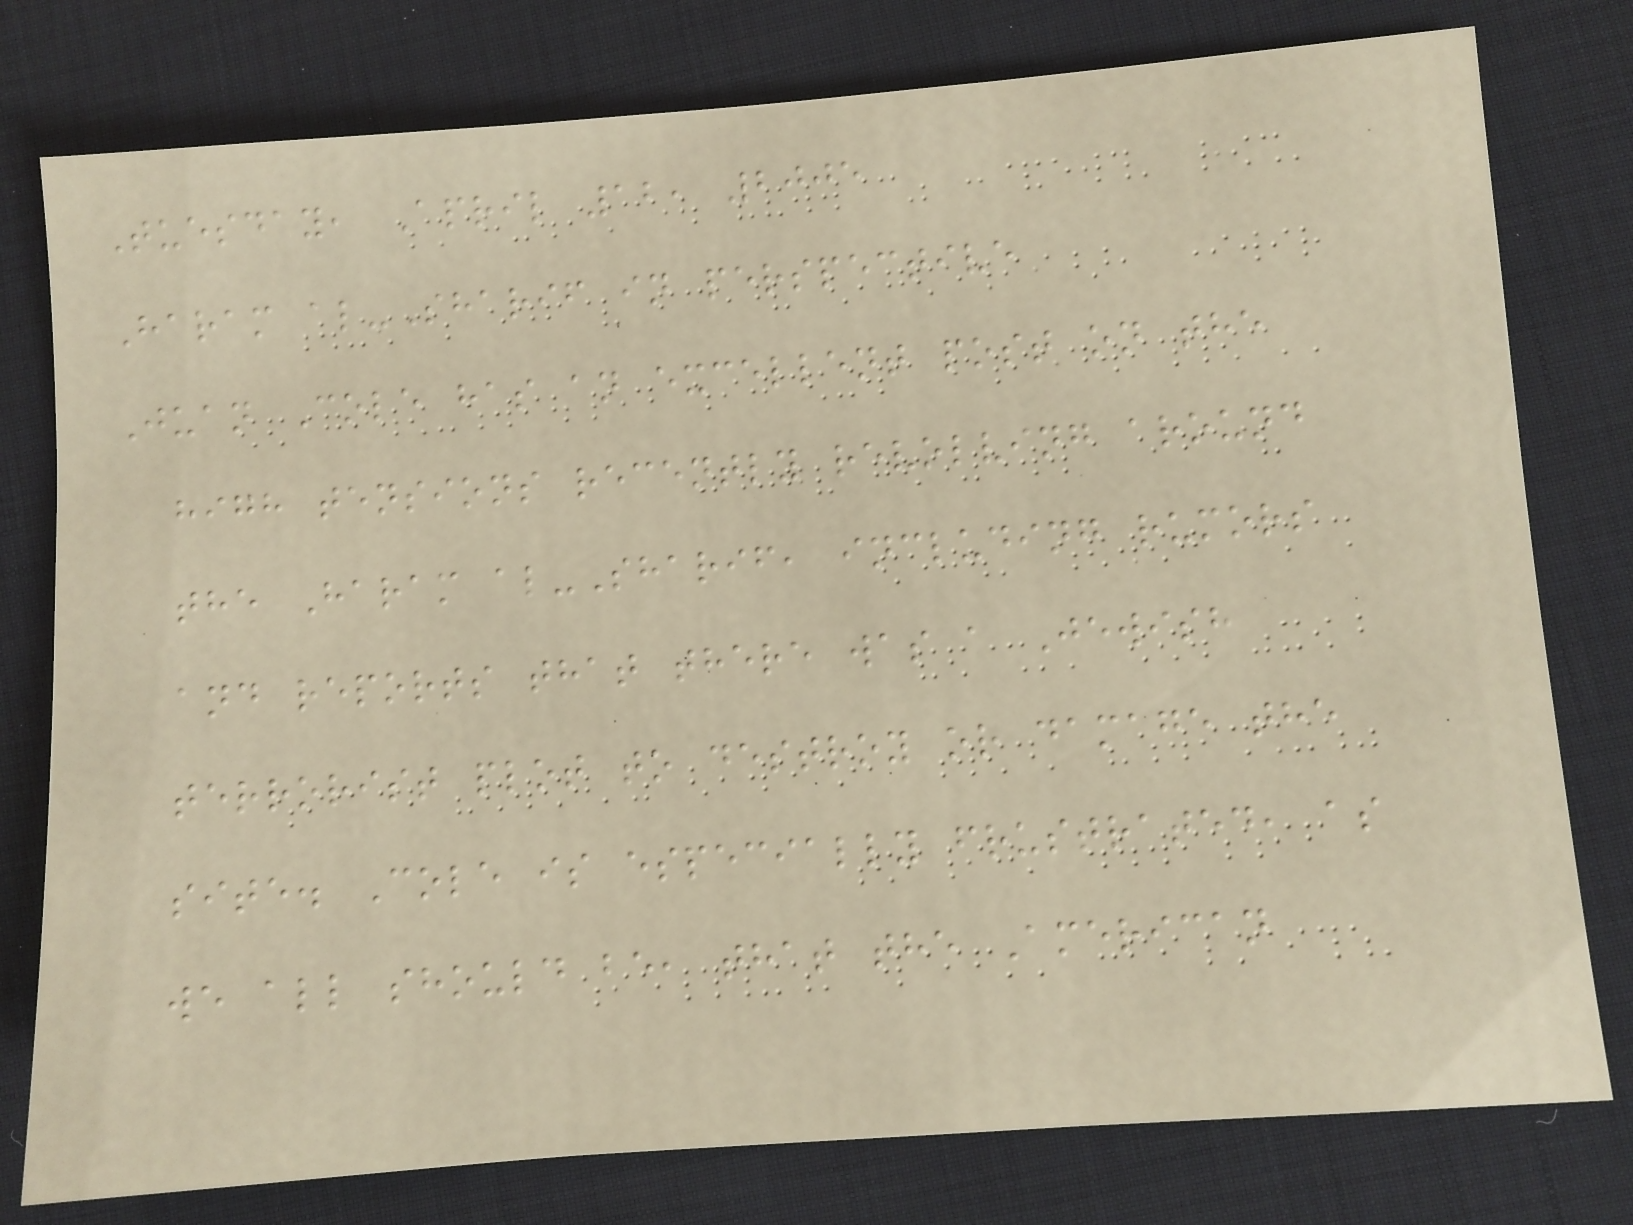Tuesday, April 12, 2005
Haram al-Sharif in perspective
Juan Cole has an excellent post on the
high tensions recently revolving around
the Haram al-Sharif, including rumors
and reports that there was a Jewish
terrorist plot to destroy or damage the
site. Cole is especially frustrated, as
we all should be, that the American
